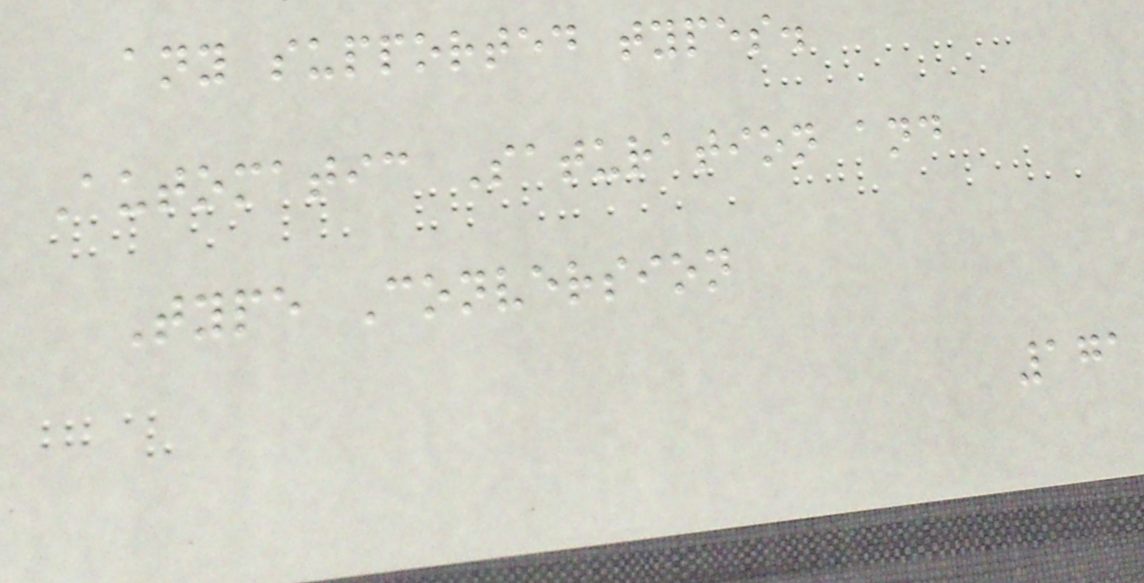any supported types.
Automatic Saturation and
Type Conversion
171
